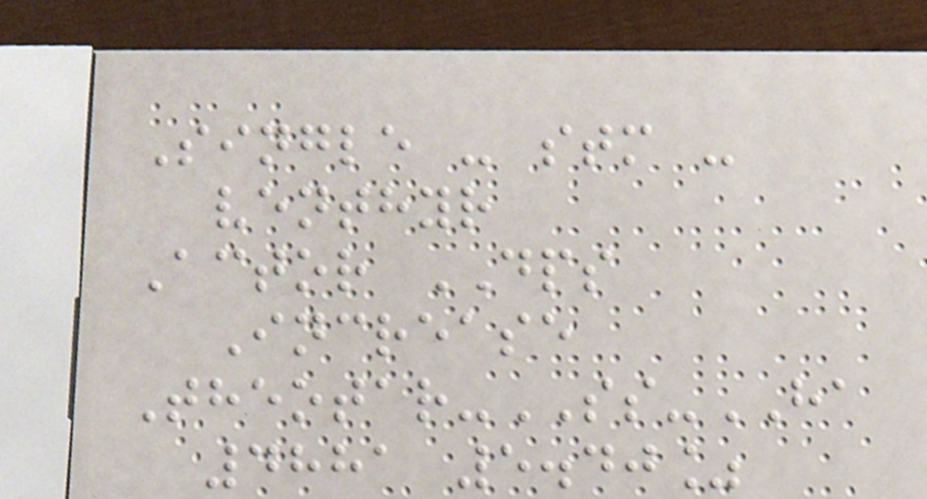Single - stm -
venthyr
Actor DPS
Increase
Theotar-SS-HA
4881 5.40%
